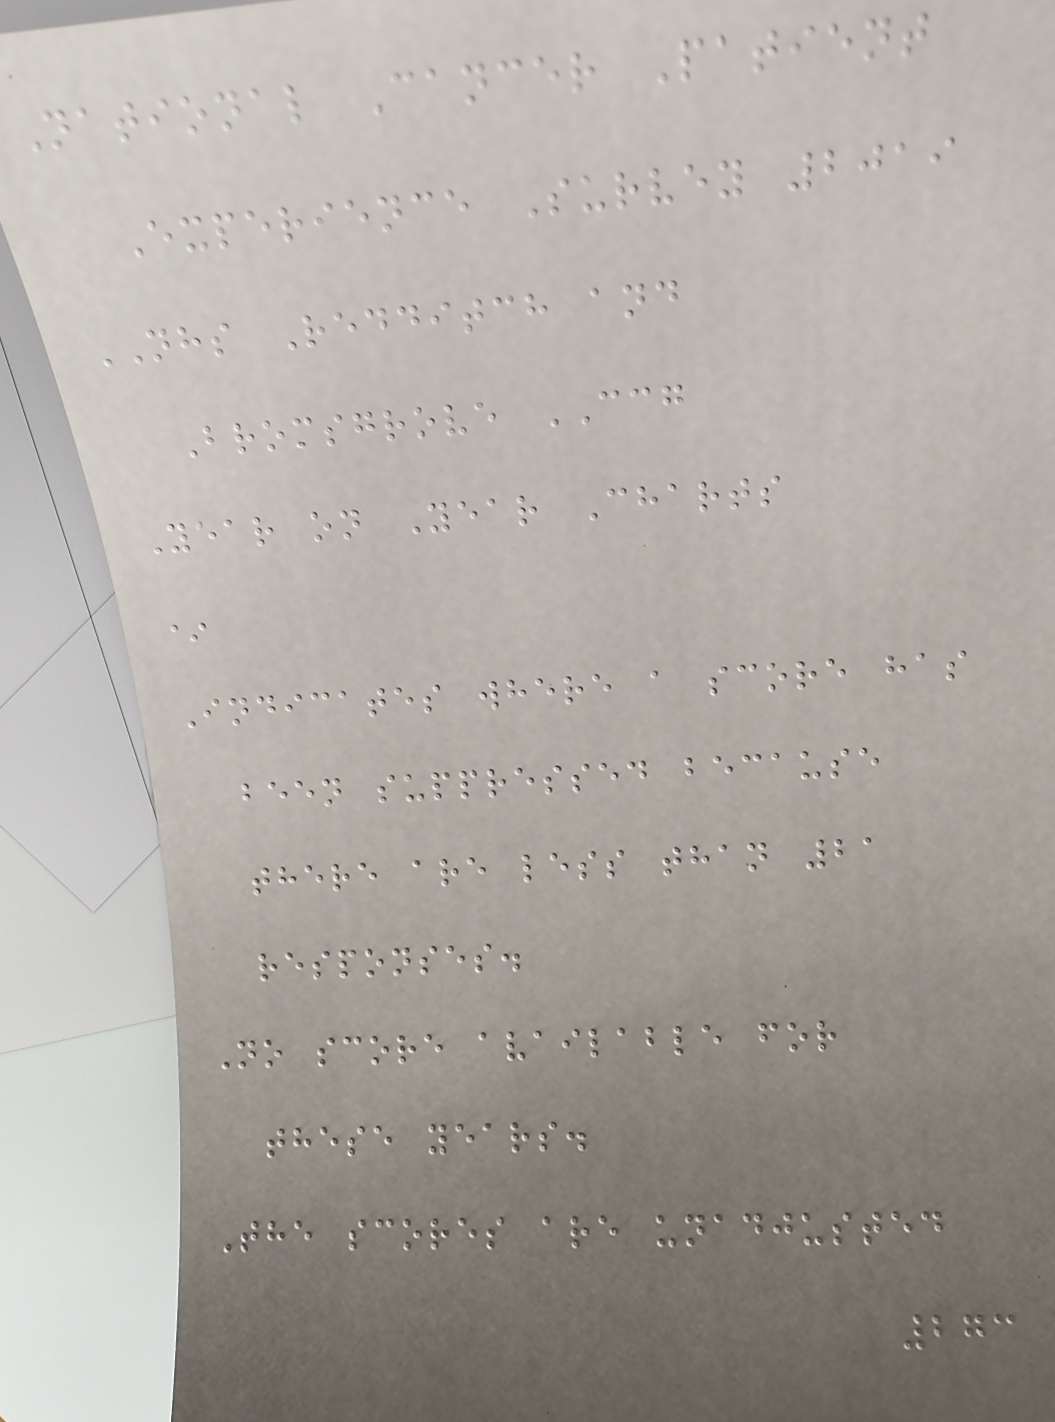National Cancer Patient
Experience Survey 2019
NHS Redditch and
Bromsgrove CCG
Year on Year Charts
*
Indicates where a score has
been suppressed because
there are less than 21
responses.
No score available for
these years.
The scores are unadjusted
273
